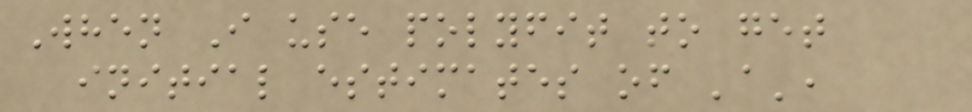When I use polyfit to get
initial estimates of 'a',
